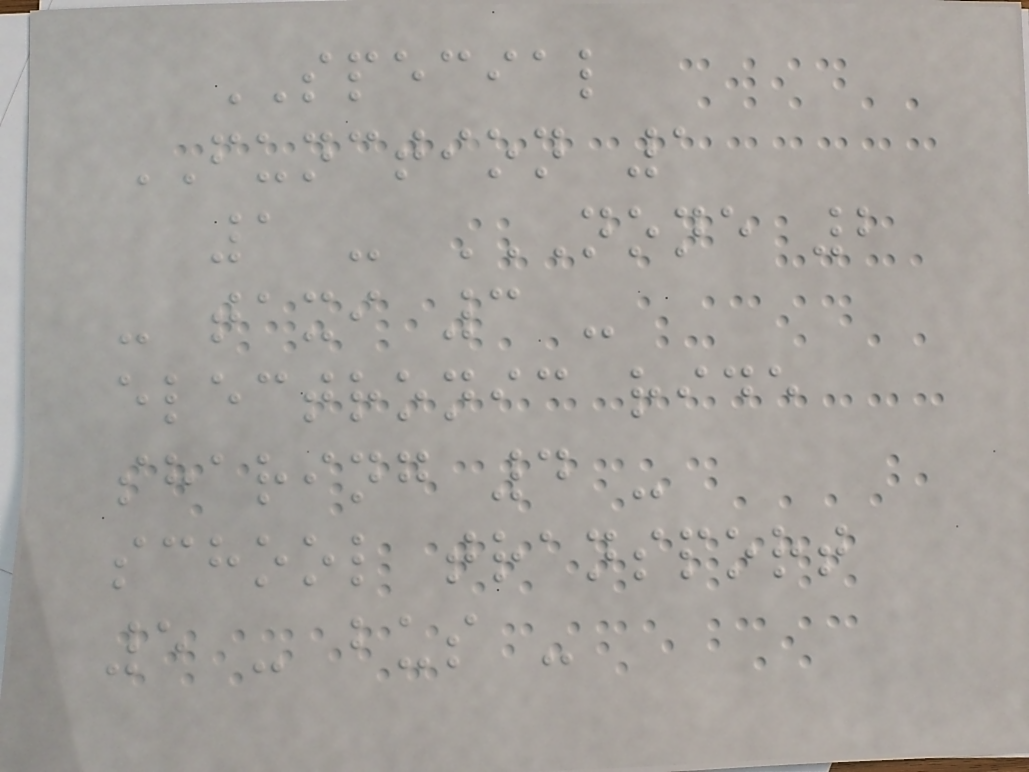SPECIAL
FUNCTION 1
1 - NONE 2
- TAXI 3 -
ELECTRONIC RIDE
SHARING 4 -
SCHOOL TRANSPORT
5 - BUS -
